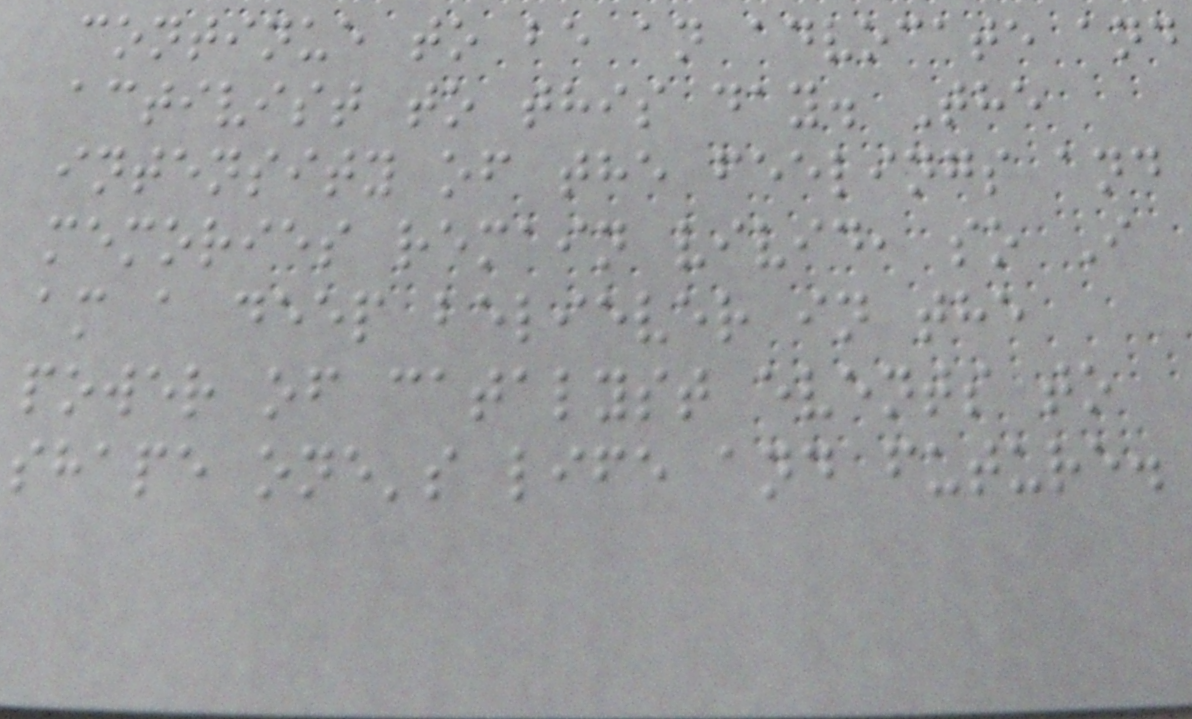continue to be an advocate and
activist to this day. The
intensity of the feelings and
memories remain vivid, so I
am a deep believer in the
power of catalyst events to
shape one's life and future.
